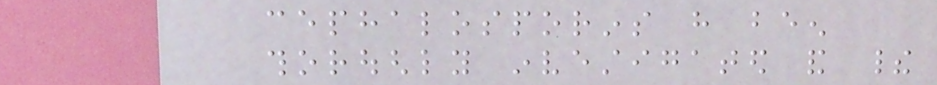cephalosporins have been
thoroughly investigated and their
